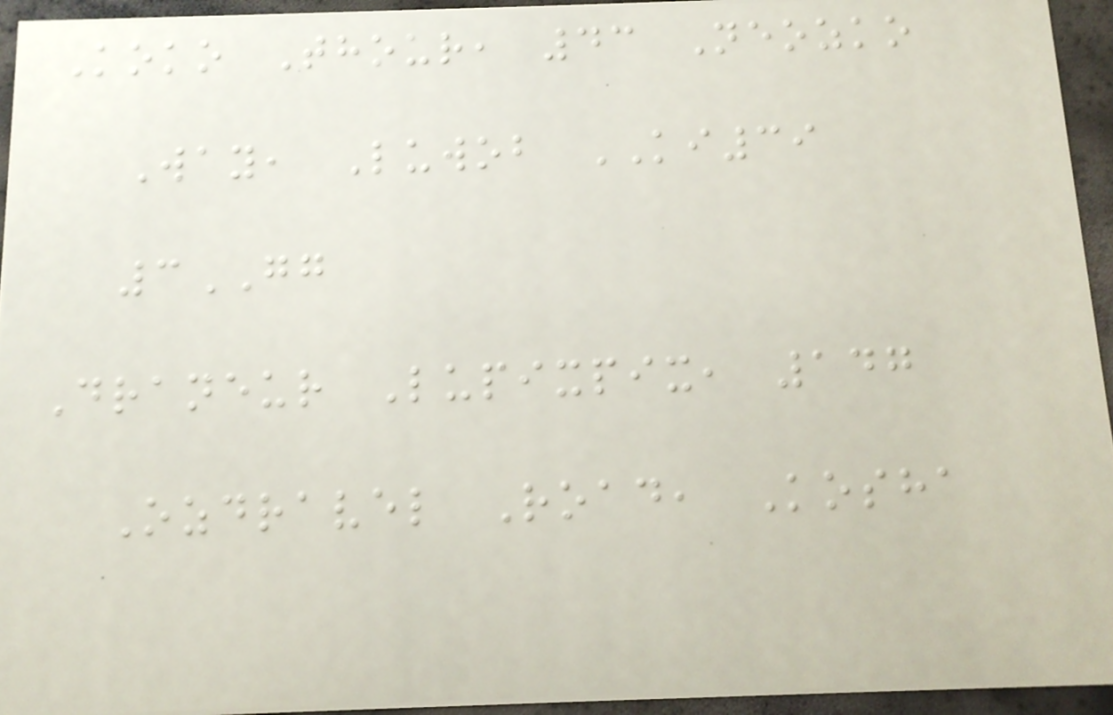Koko Thour, 43 Neozko
Way, Luwob KI39
3GG
Draneur Lupixpix, 147
Ozdravel Road, Kosha
